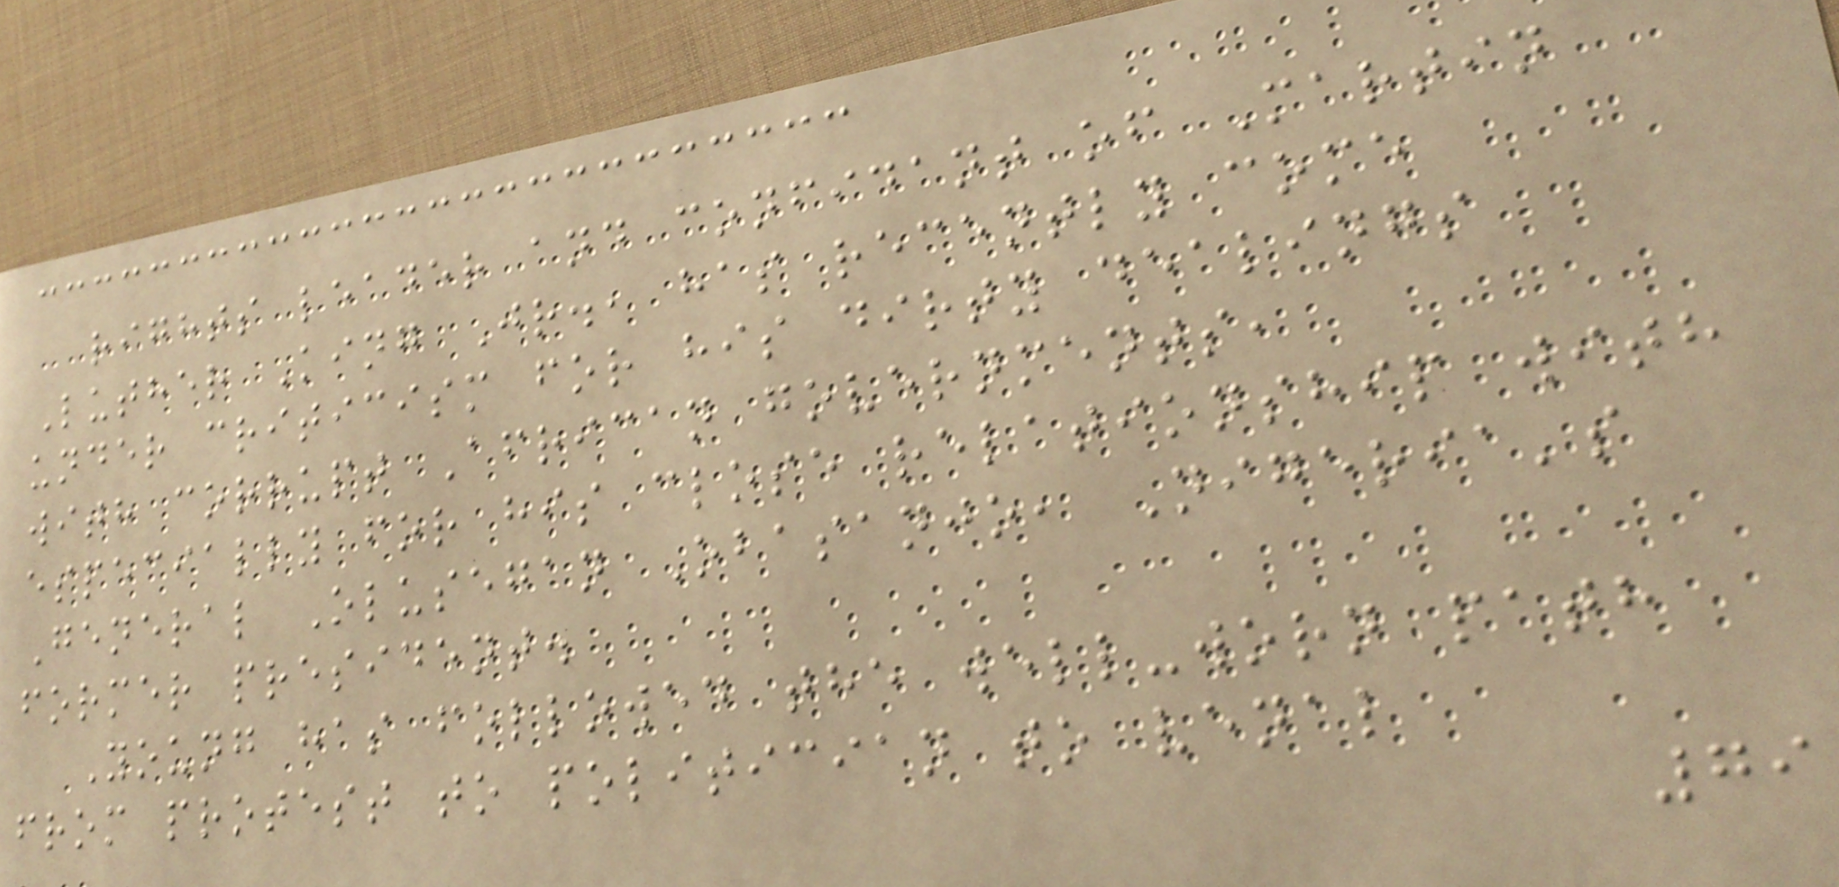rights leader and confidant of Martin
Luther King Jr., has recently come
under criticism for his dirty dealings
with corrupt African governments,
especially for his close relationship with
General Olusegan Obasanjo, Nigeria's
former president.
Young has followed the well-worn path
from protest to politician to venal
79
